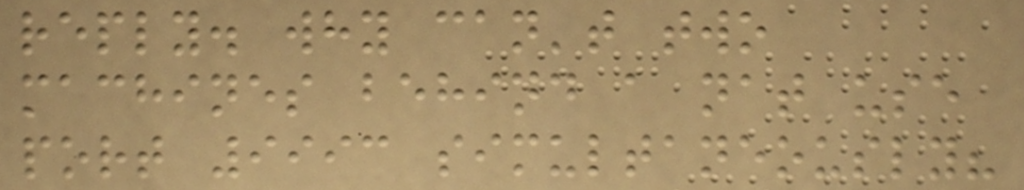reply. why can't two
machines behind a nat use
port 9993 simultaneously?
